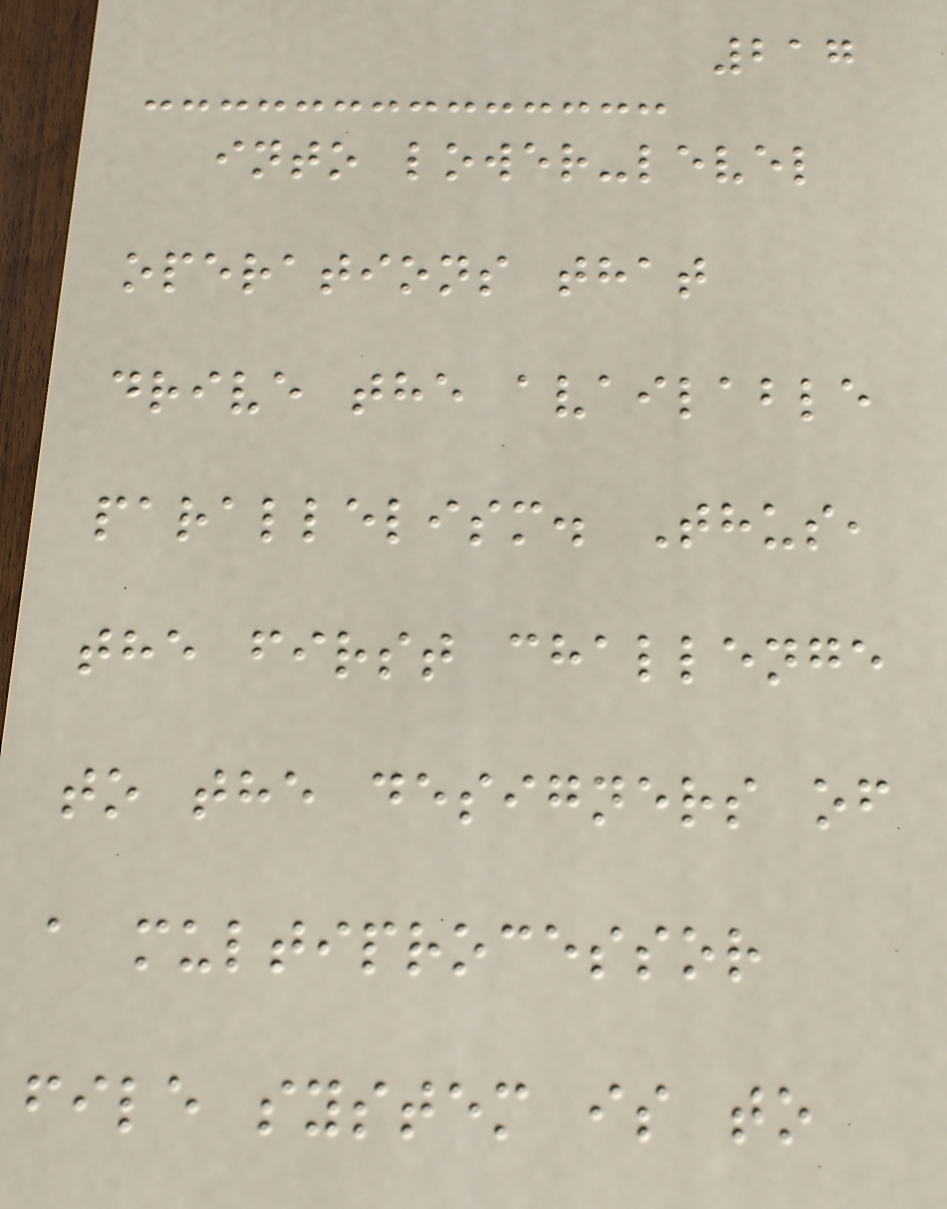217
into lower-level
operations that
drive the available
parallelism. Thus,
the first challenge
to the designers of
a multiprocessor
file system is to
